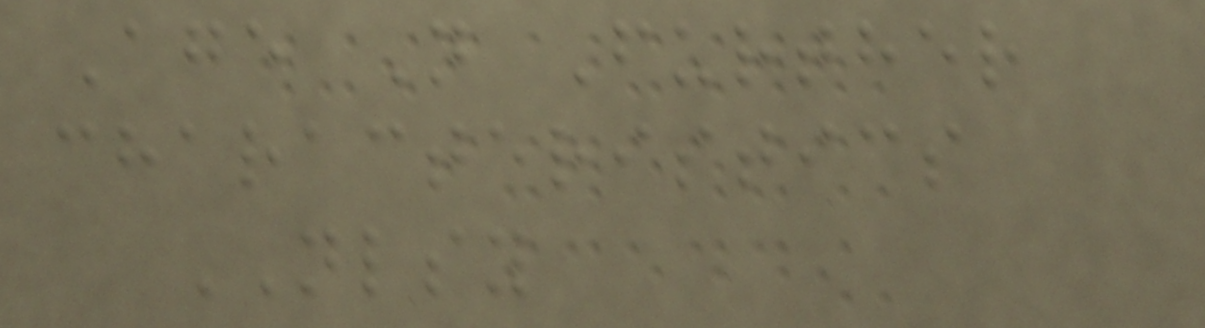Age N Further
characteristics
NLSY
